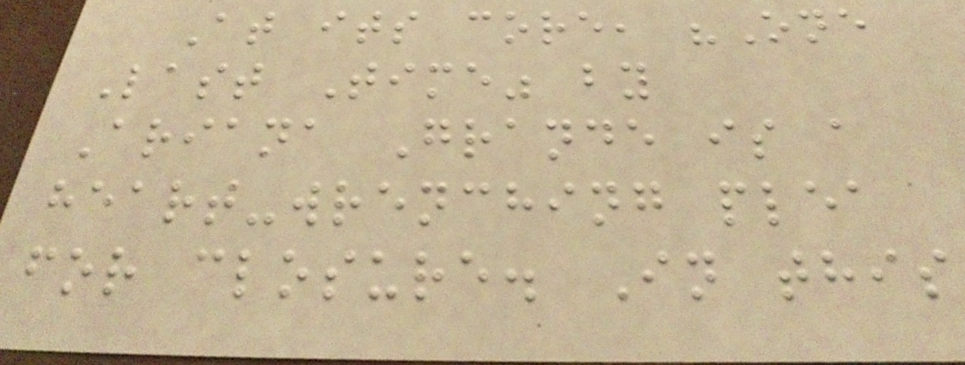At its core, "One
Last Time" by
Ariana Grande is a
heart-wrenching plea
for closure. In this
